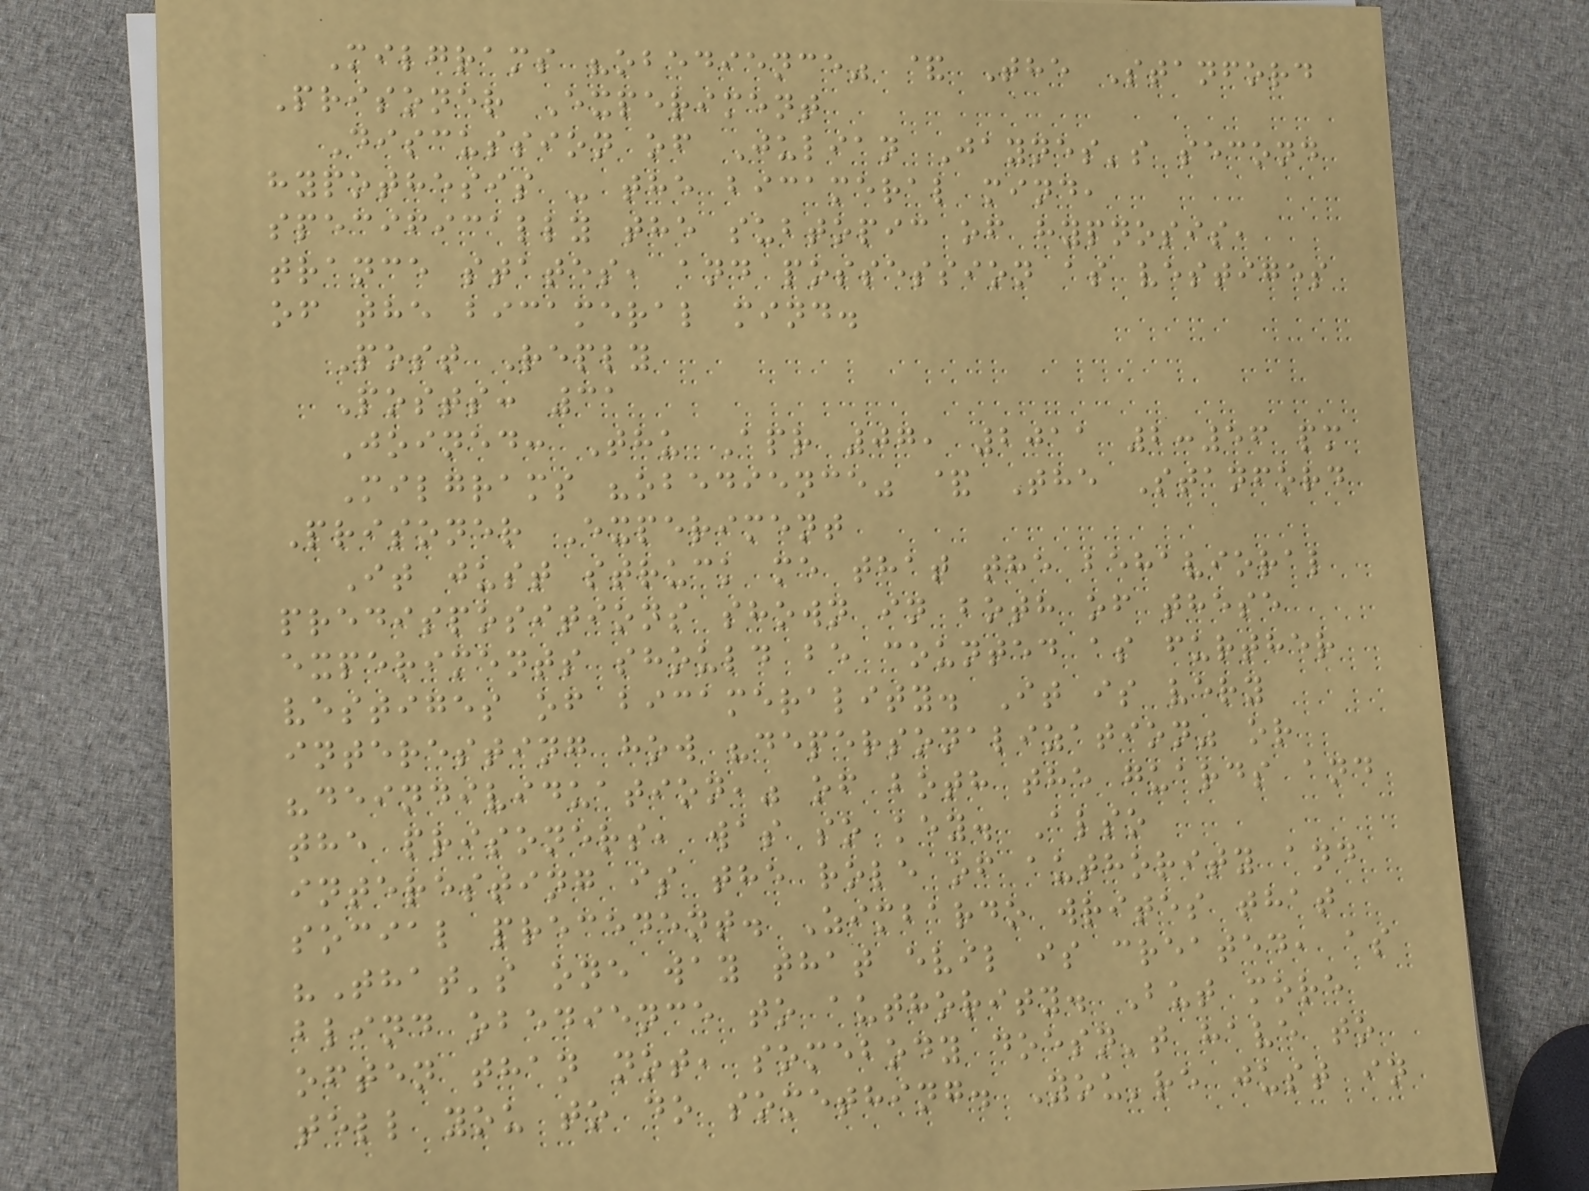Milgrams "obedience" & The Stanford
Prisoner Experiment
Discussion of Julian Jaynes's second
hypothesis - the bicameral mind,
specifically the subtopic of hypnosis,
trance states, and possession as vestiges
of the bicameral mind.
Post Reply
Posts: 31
Joined: Thu Apr 07, 2011 2:56 pm
Milgrams "obedience" & The Stanford
Prisoner Experiment
It just struck me that the behavioral
predispositions shown in both of these
experiments should be counted as further
vestiges of bicamerality. It is very
interesting how "depersonalization" or
"deindividuation," of both the guards and
the prisoners, was so key. Also
interesting is the role of authority and
social precedent. Zimbardo writes that
"That's one way that evil is created, as
blind obedience to authority. But more
often than not, somebody doesn't have to
tell you to do something. You're just in
